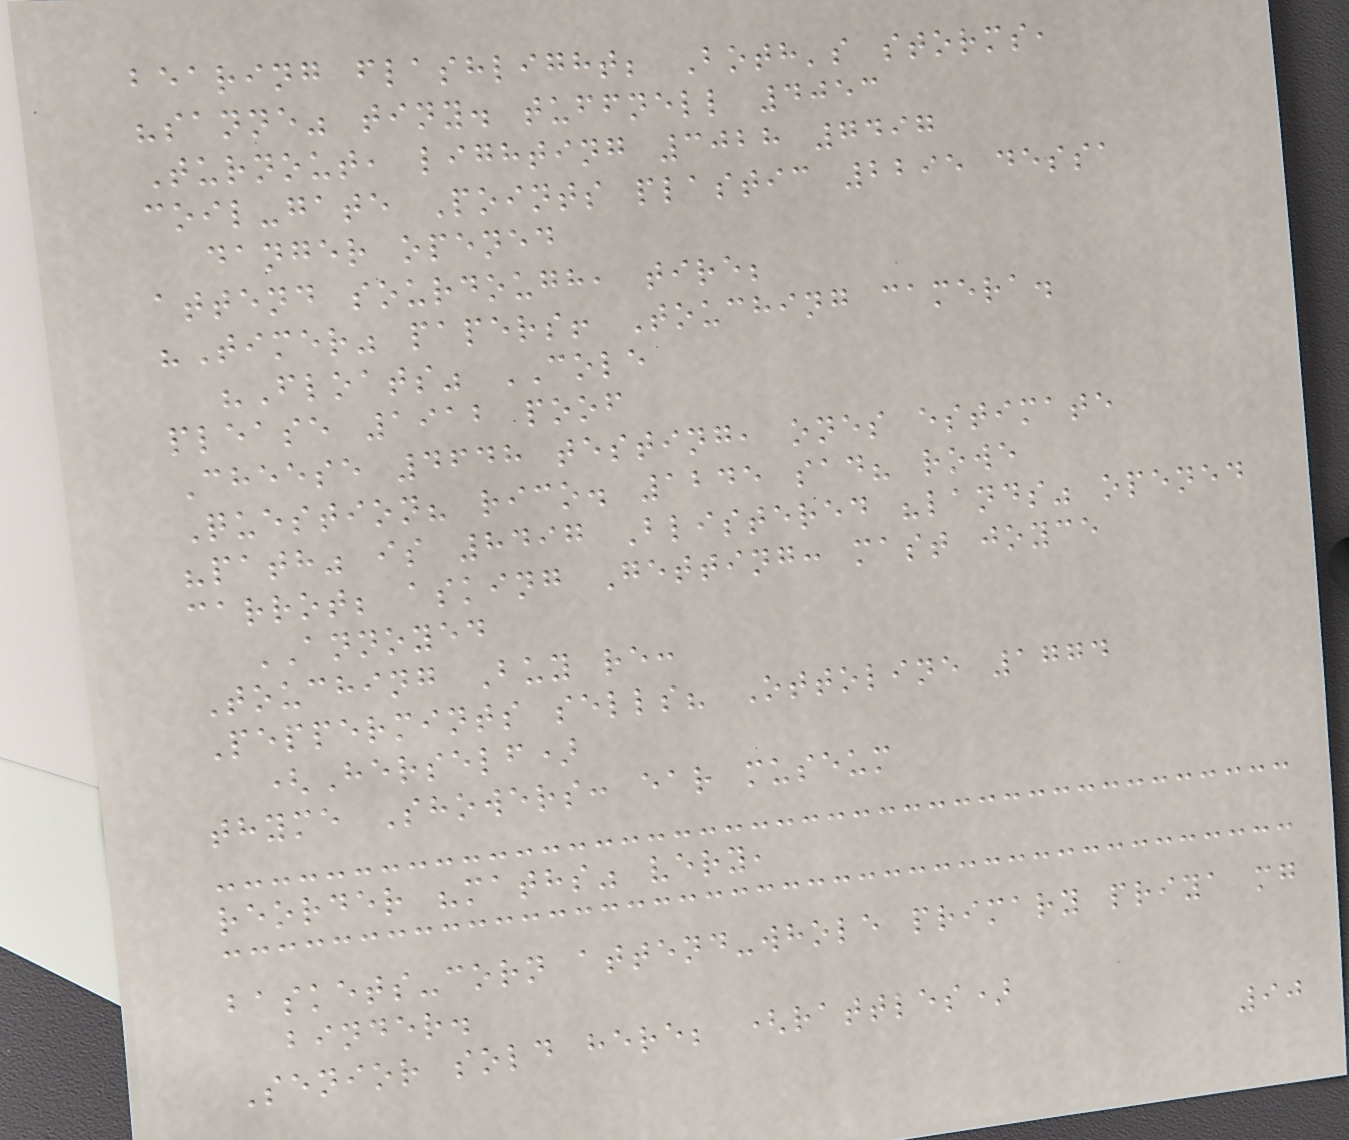bearing flashlight; Both's storms,
"sanne" tiny. tuffnell 4053
Turnout, lighting 3028 7497
coil-gate Points plastic 2295 dessa
danger opened
attend sourdough, tire;
"Timer" papers! Touching camera.
"Floats" COLE
please 1912 poof
Cheese 4648 testing, ones estimate
Question? rico. 1245 sad? rowe
"path" is 8497 Blistered "lands" opened
carrot; asking Getting: mast joyce
ANNOYED
Touching Buy re:
Peppermints sells? Ottoline 1774
(Herself)
thyme Showers: ear museum
reorder "maths" very,
baskets-corn attend-whole primary priya mg
binder.
Senior sold here; (rattles)
90
